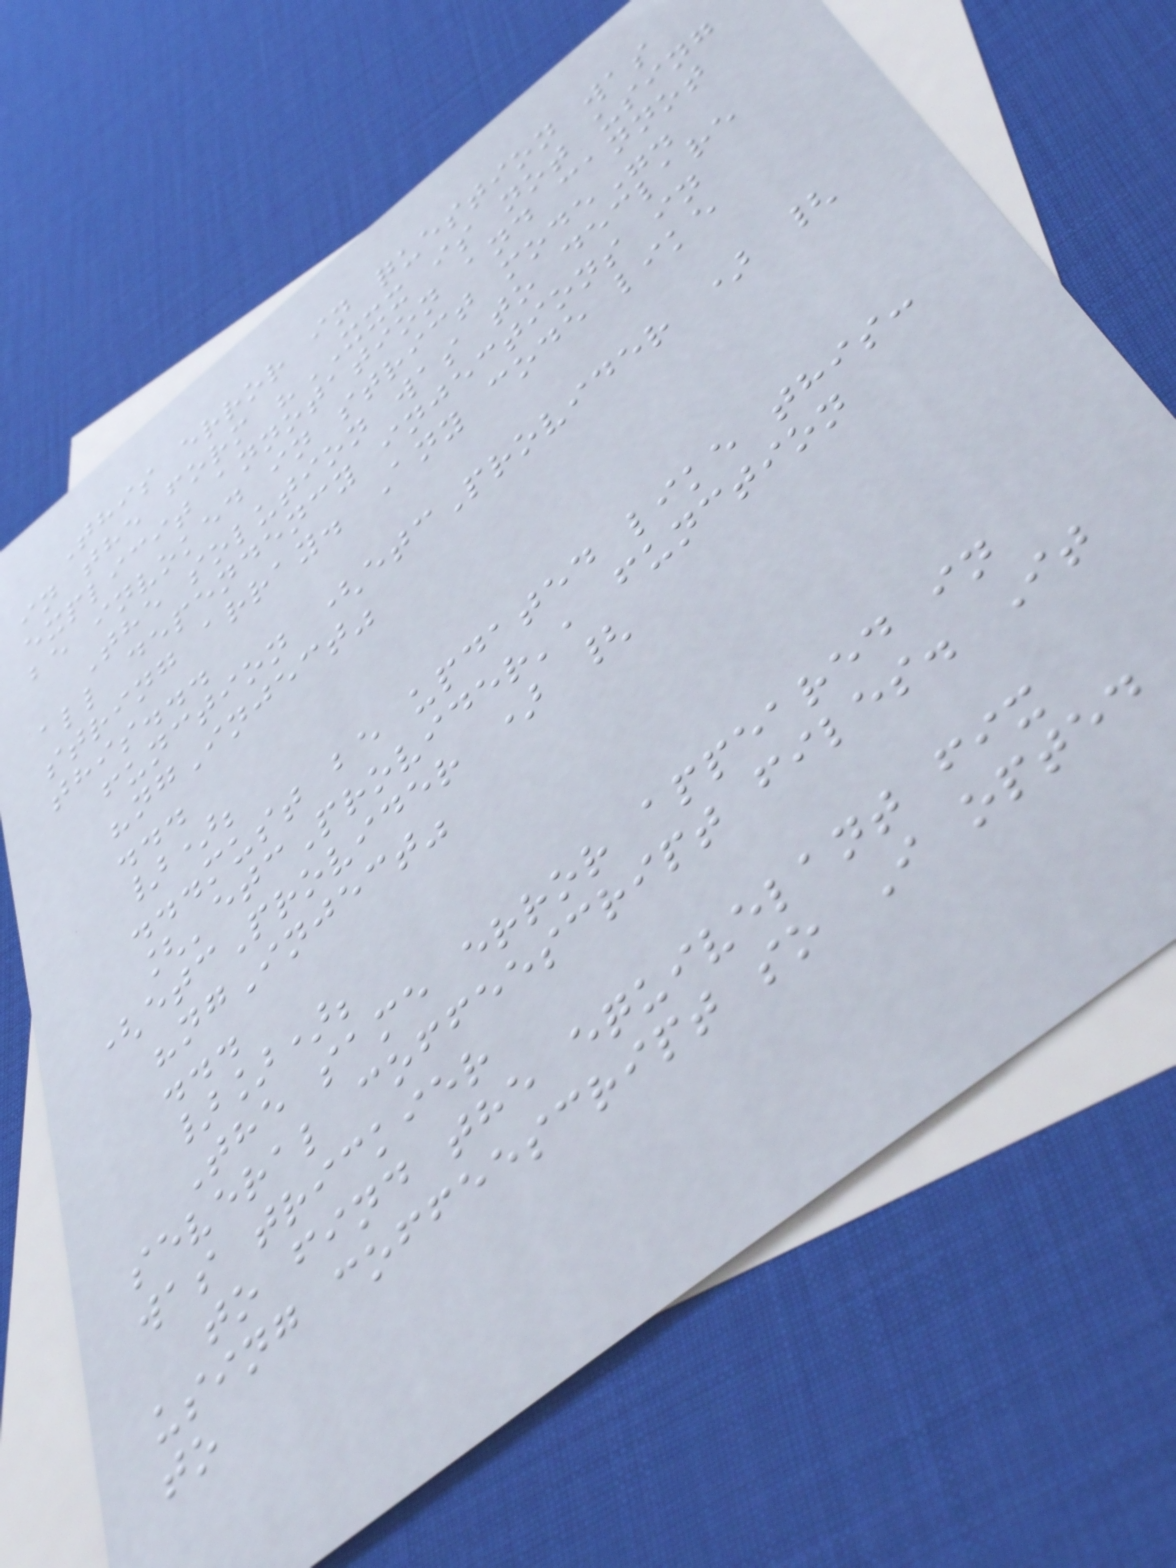This error in question was
in the form "XXX is not using
explicit annotation and cannot
be invoked in strict mode".
The solution was to declare
all dependency injections in
string array. Any code like
this...
function (etcProvider ) {
"ngInject"
...
});
...must be updated like this:
['etcProvider', function
(etcProvider ) {
"ngInject"
...
}]);
The same error appeared in
several coffeescript files. It
was trickier
to find the equivelant fix
using coffeescript so I opted
to
